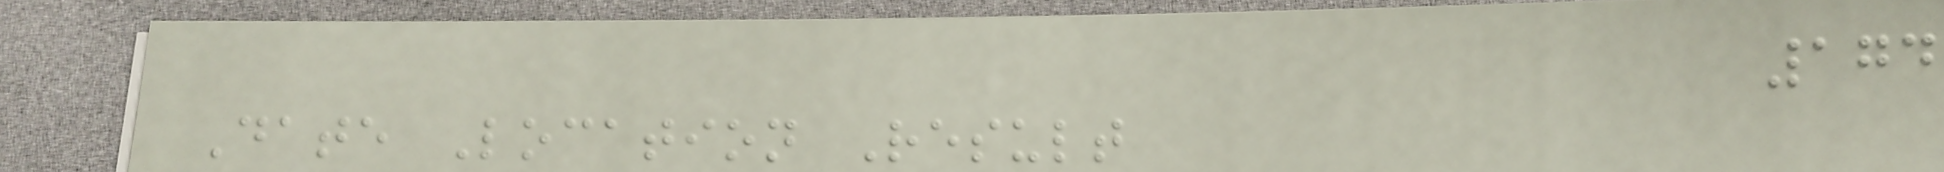174
Date Location Result
